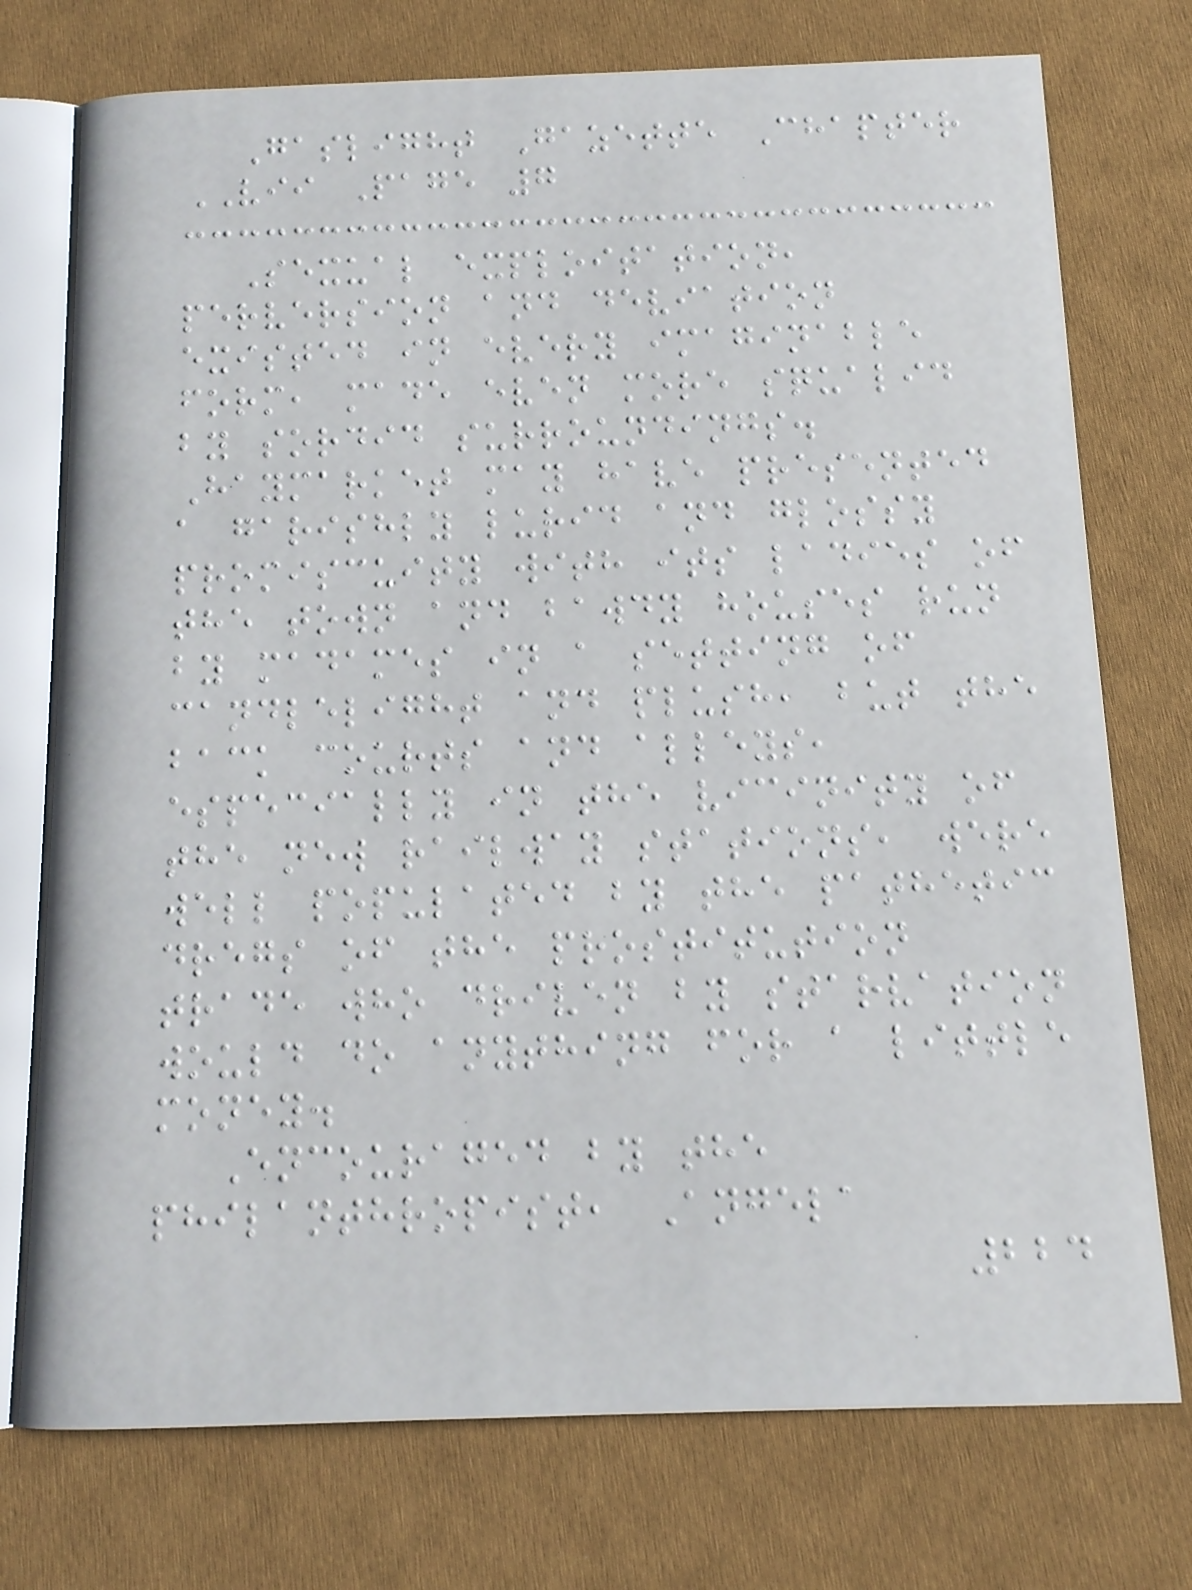Gaslight Gazette Chapter
VII Page 7
Sexual exploitation,
perversion and deviation
existed in every imaginable
form, made even more squalid
by sordid surroundings.
Haymarket may have presented
a garishly lurid and glossy
promiscuity with its ladies of
the town and bawdy houses run
by madames in a setting of
candlelight and plush, but the
back courts and alleys,
especially in the vicinity of
the new railway stations, were
well populated by the pathetic
dregs of the prostitution
trade who driven by starvation
would do anything for a little
money.
Encouraged by the
philanthropist, Angela
224
